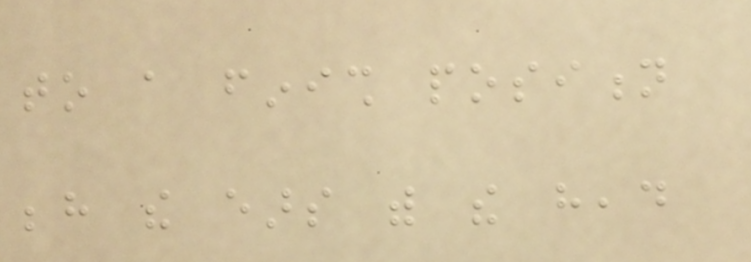to a finish position
behind the ears with the head
